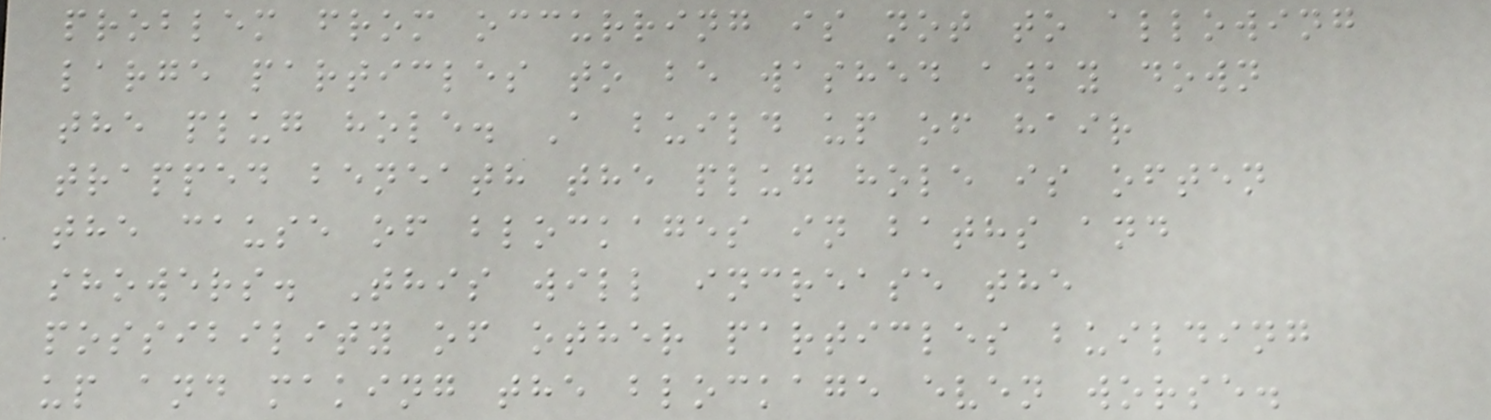problem from occurring is not to allowing
large particles to be washed away down
the plug hole. A build up of hair
trapped beneath the plug hole is often
the cause of blockages in baths and
showers. This will increase the
possibility of other particles building
up and making the blockage even worse.
